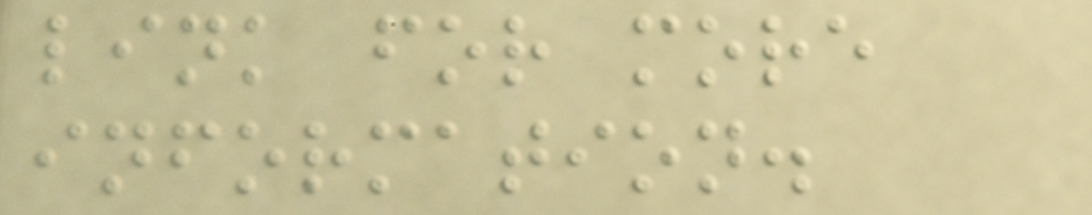link for more
information.
